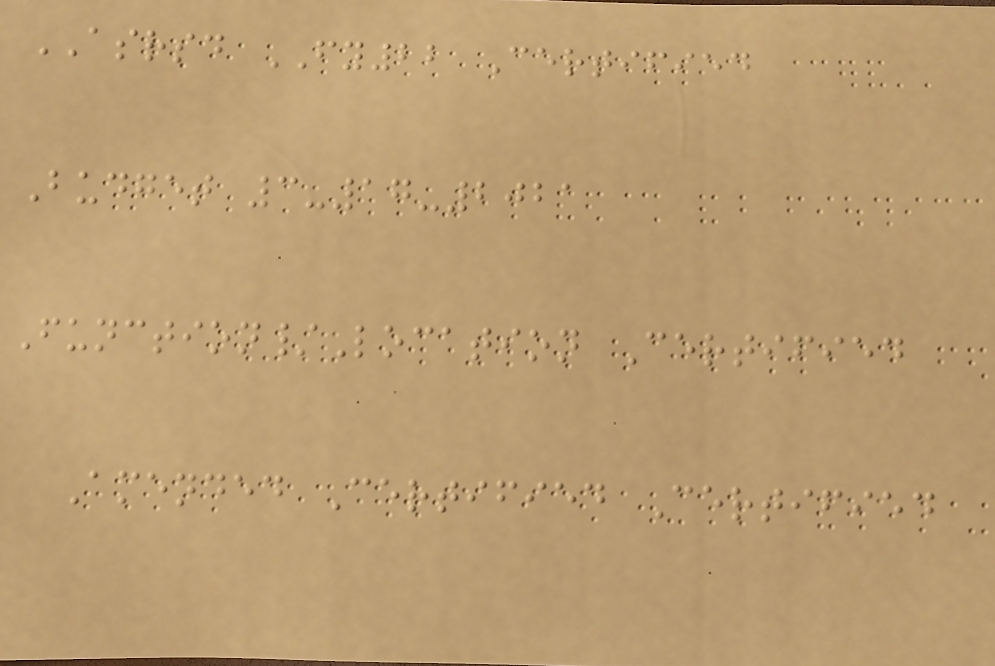ASRSD FY22 Certified
Budget 3-17-2021
Function/Location Certified
Amended Certified Certified
